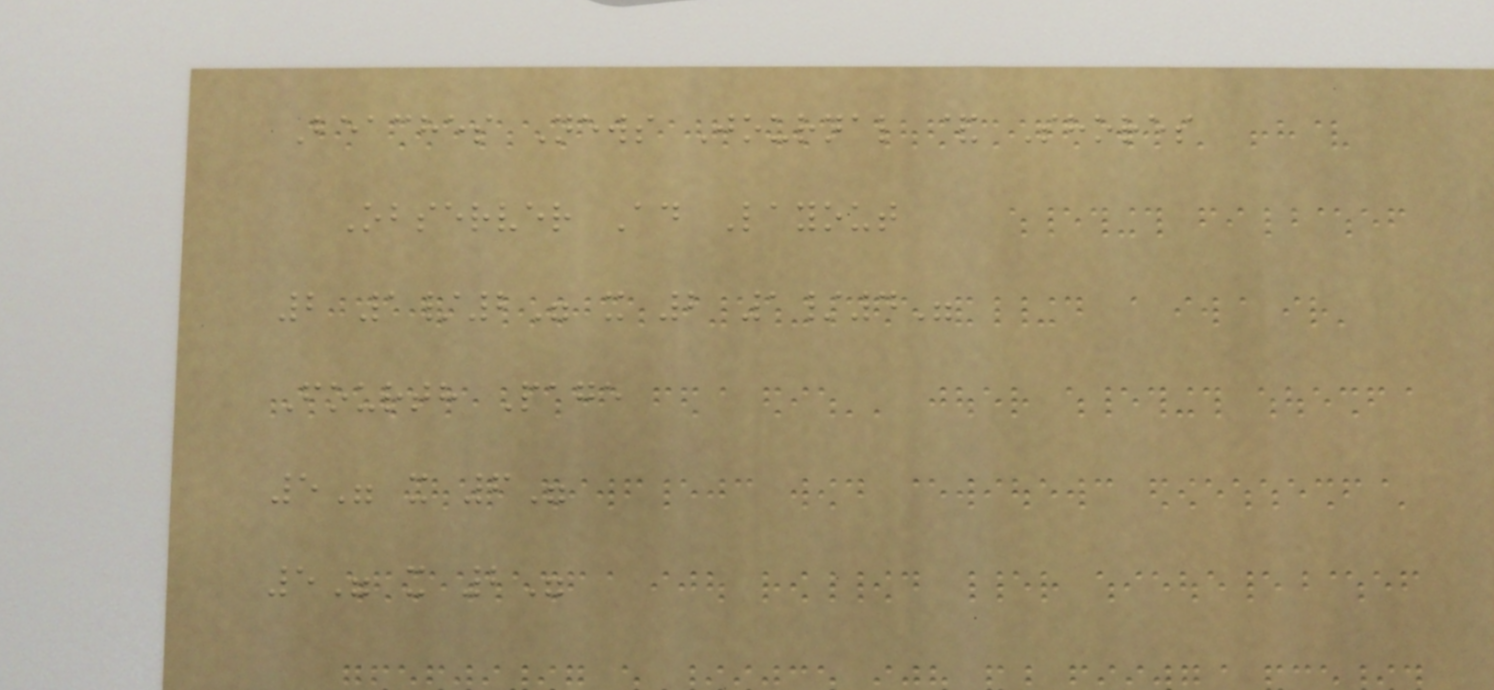Beaches News Journal & Shores
Observer Ad Layout
2 1/2" x 2 1/4"
Fourth Page
5" x 6"
5" x 2"
